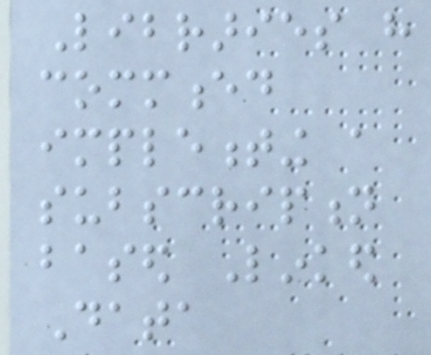Libraries have
commenced
implementing a
subscription
based Linked
Data
